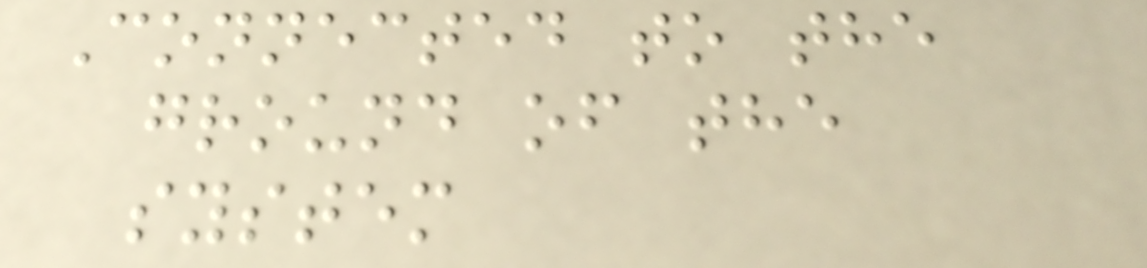Connected to the
ground of the
system
